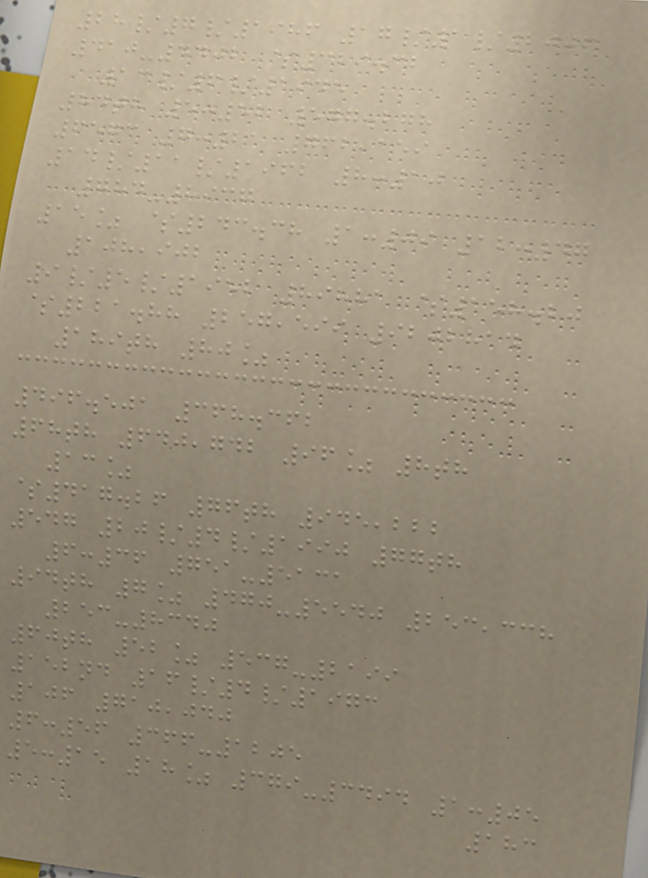28/7/1986 17/1/2006
410-4402 $329.32
13/6/1945
84th 5:52 577.278
6573 7:21 762,159
14/11/1962 8:10
784-8937
15% $243.38 1:09 12:47
108,902
9/5/1952 89881 $158.20
$221.88 257,599 9202814
189th 80%
496.501 368.362
68th 640,742 96% 8th
13%
$417.26 76th 945,222
547 20/4/1990 77th
6:36 751-5131
94th 7% 470-5540 253,338
253-8340
60th 52% 537-2199
152nd 16/4/1973
106 710,040
6:56 366-1205
5:15 18% 379-3494 1:05
183
